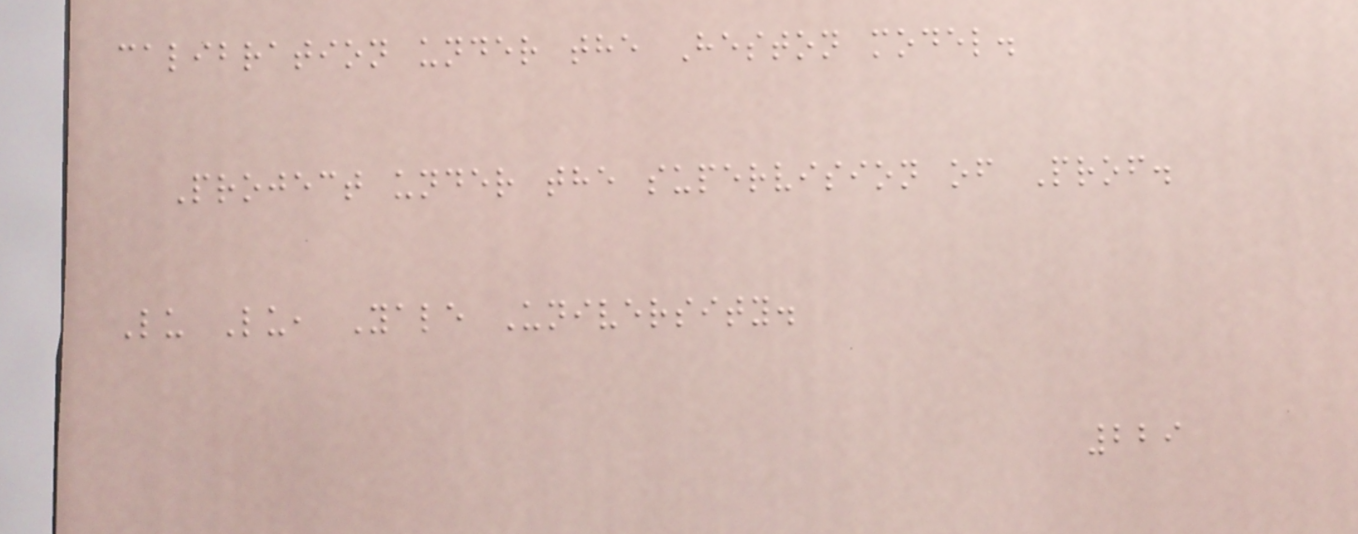calibration under the Heston model.
Project under the supervision of Prof.
Lu Lu, Yale University.
229
